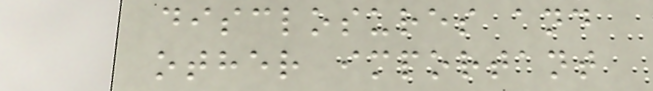disclosures and
other important
